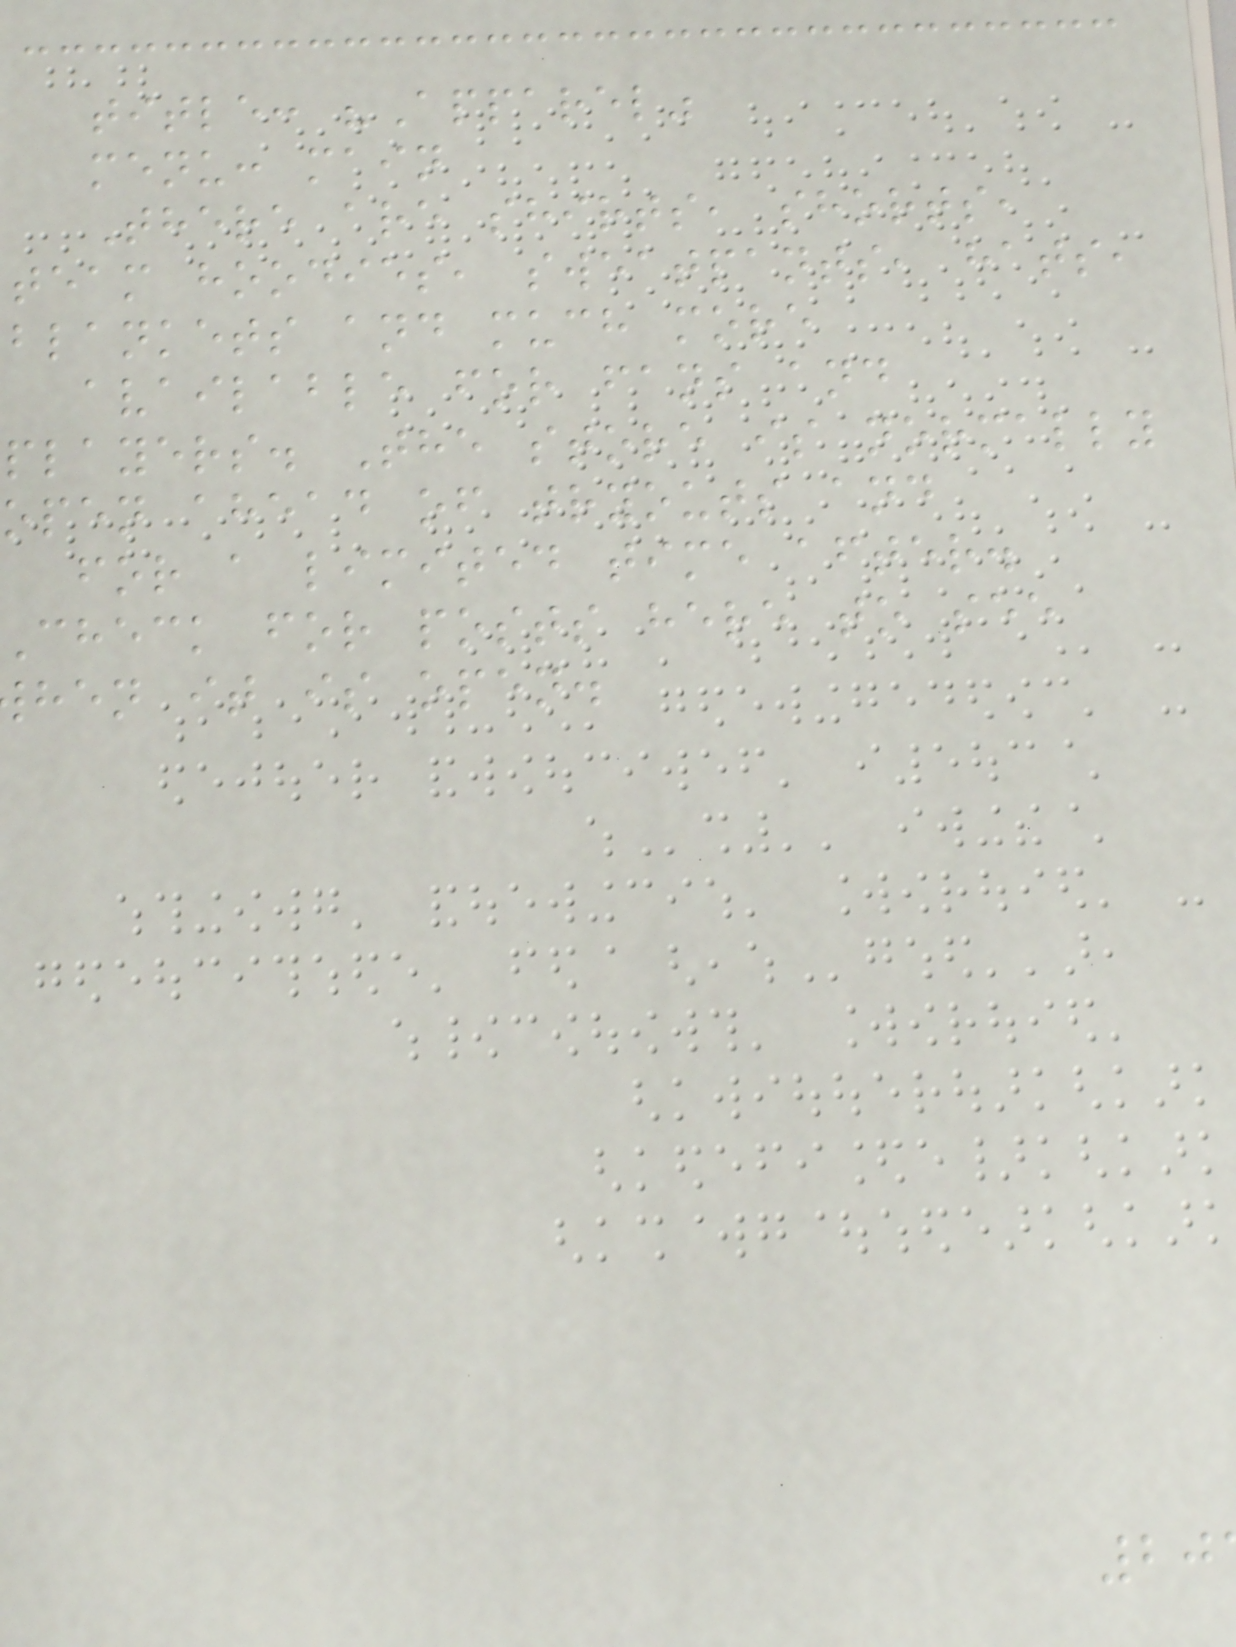title: "Apparel"
menu: main
There are shirts, shorts,
team hoodies, sweatpants, hats,
blankets and much more
available for fans and
players. The store is normally
open ahead of tryouts and
for a limited time after.
check for posts here to see
hen it is open.
